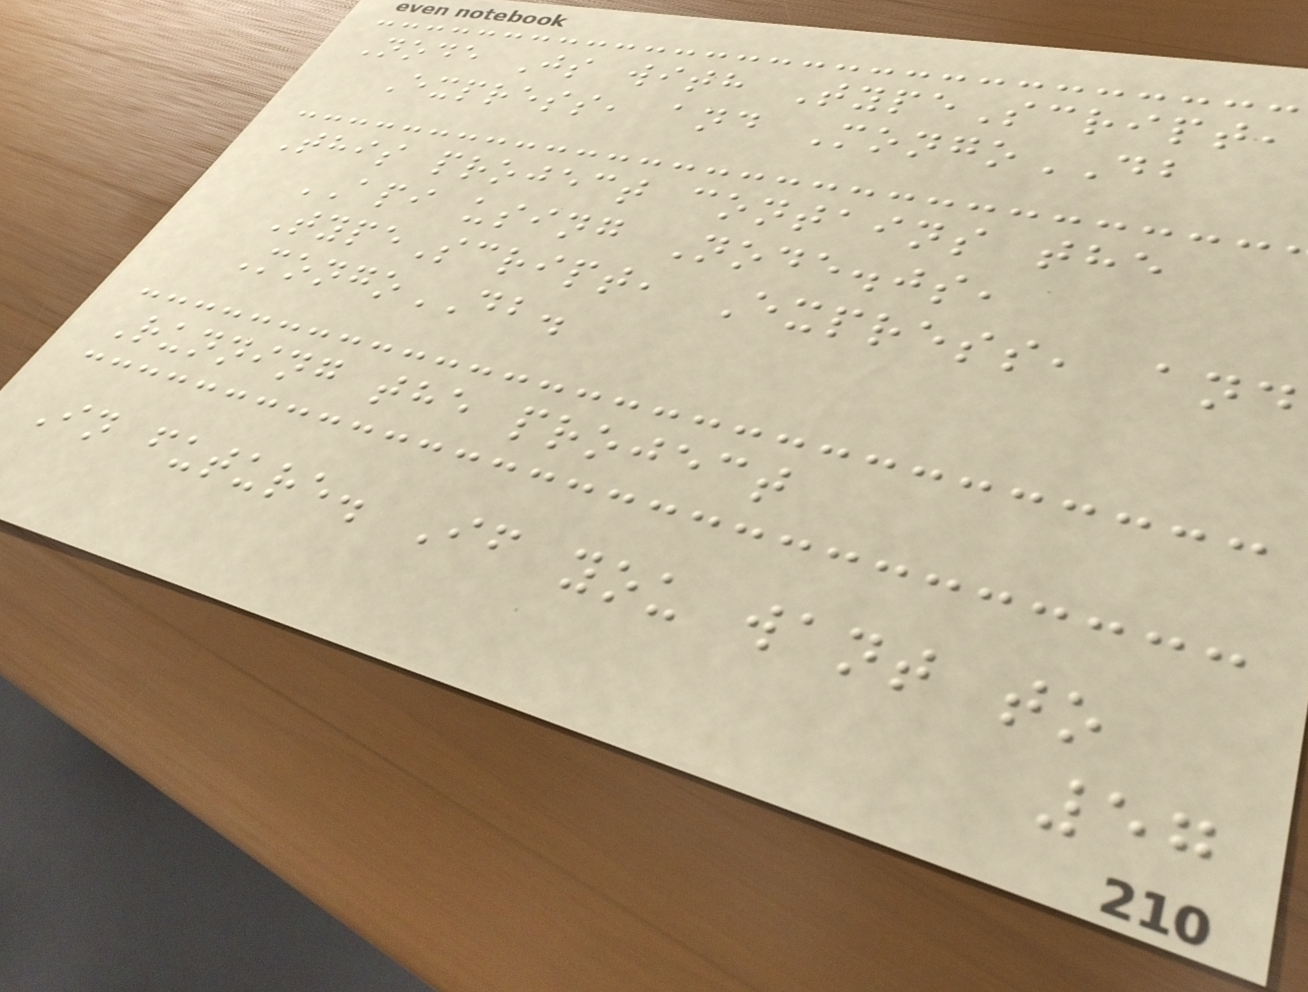Node Js with TypeScript,
Express, and MongoDB
This project contains the
API using Node.js,
TypeScript, Express, and
MongoDB.
Running the project
In future. If you want to
57
